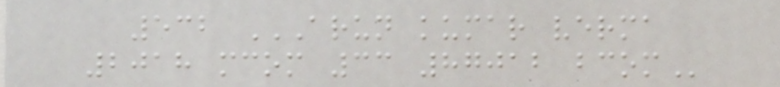532 ARUN KUMAR VERMA
2018 MCOM 33 87012 BCOM
